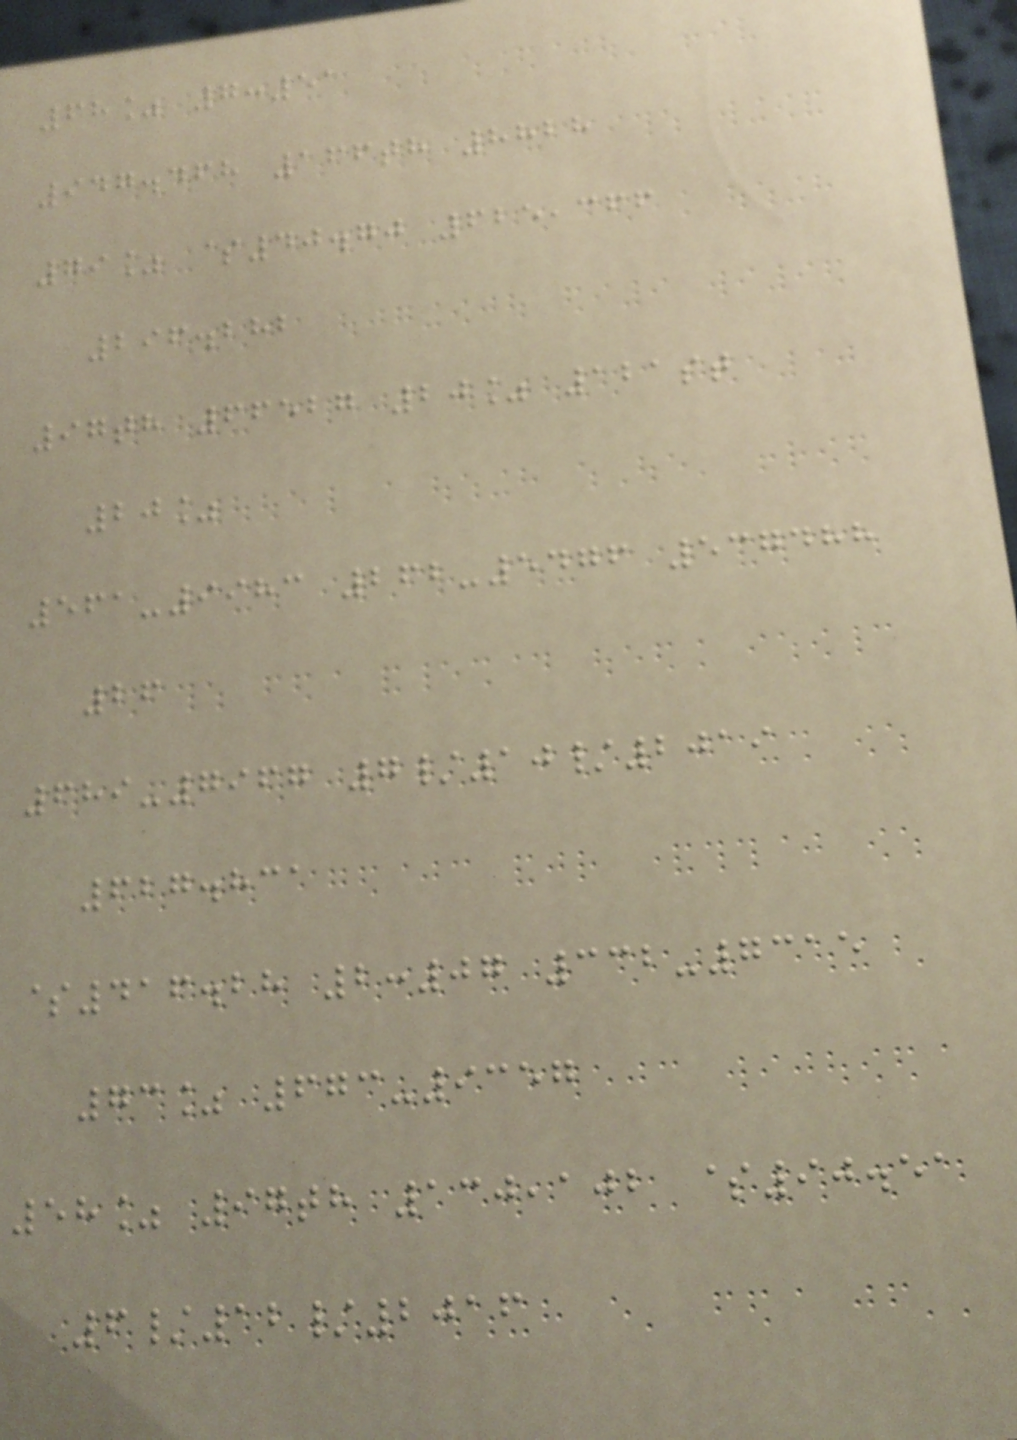68% 7:51
947.468 166th 8828
79% $40.70 625,366
296.282
97th 66527 20% 121st
20%
561-9983 262-5476 537488
26
689-7967 7/10/2019
627.831
$416.28 2:07 332-7315
73% 673-9357
58% 97th 130,102 $90.51
6/12/2016
